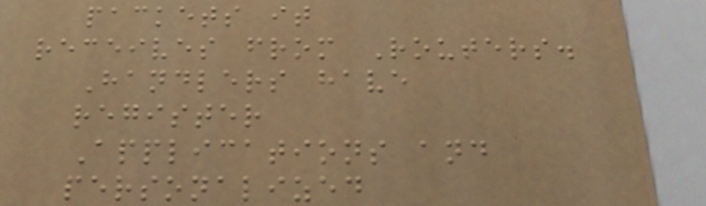packets it
receives from Routers.
Handlers have
register
Applications and
personalized
